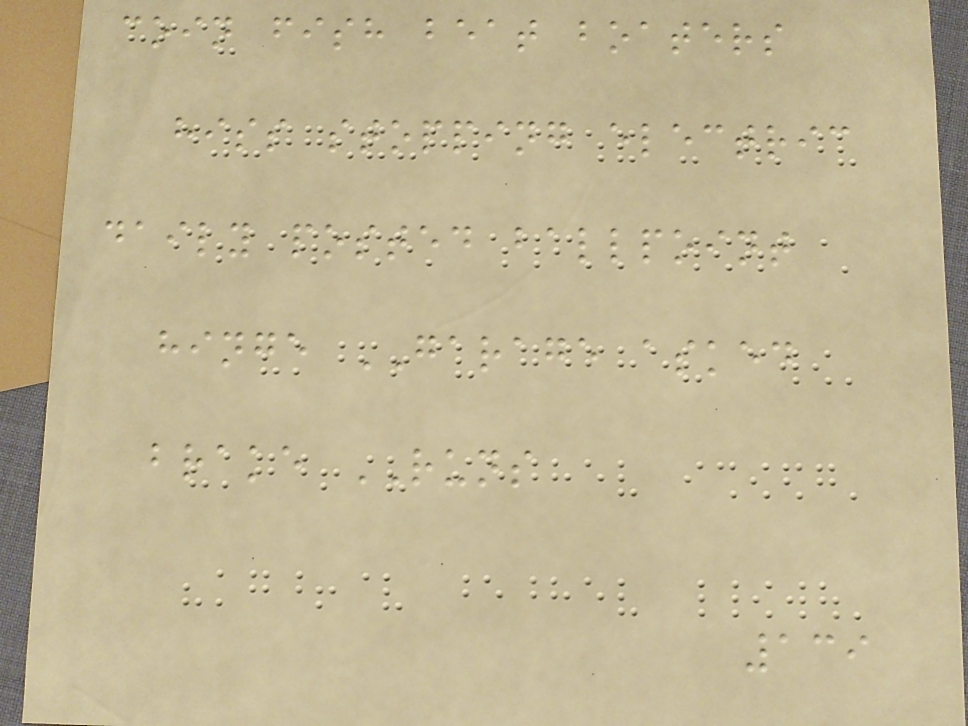coin fish beat boaters
hiss stopping electric
daily posted ballpoint
hinge GARAGE asked
brake RUNS
139
